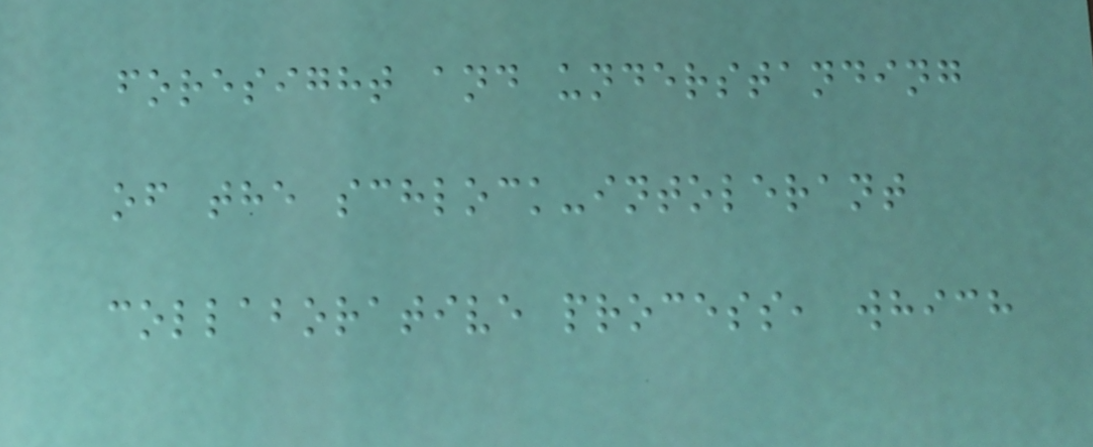foresight and understanding
of the schlock-intolerant
collaborative process, which
